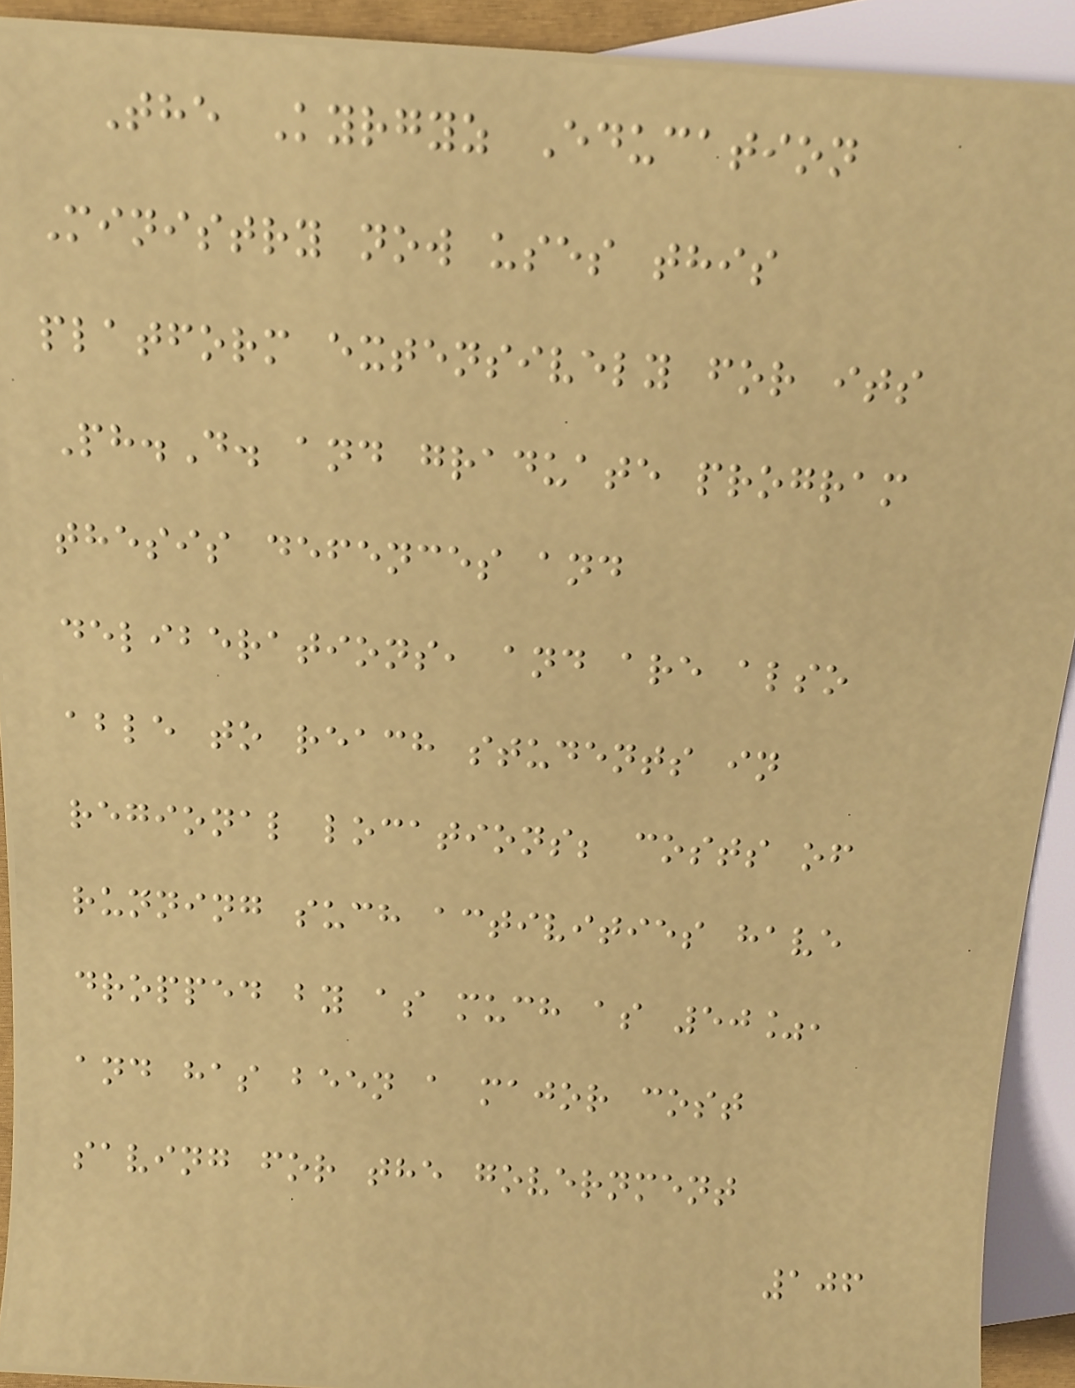The Kyrgyz Education
Ministry now uses this
platform extensively for its
Ph.D. and graduate program
thesis defences and
deliberations, and are also
able to reach students in
regional locations; costs of
running such activities have
dropped by as much as 50%,
and has been a major cost
saving for the government
106
